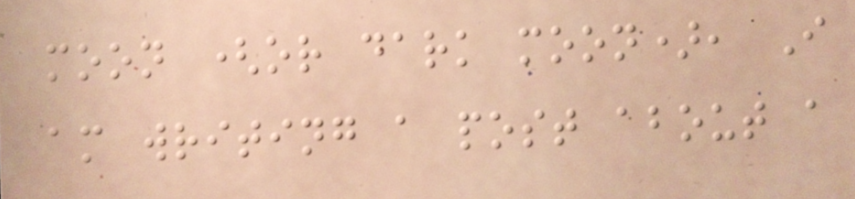moon (or dark moon), I
am writing a post about a
